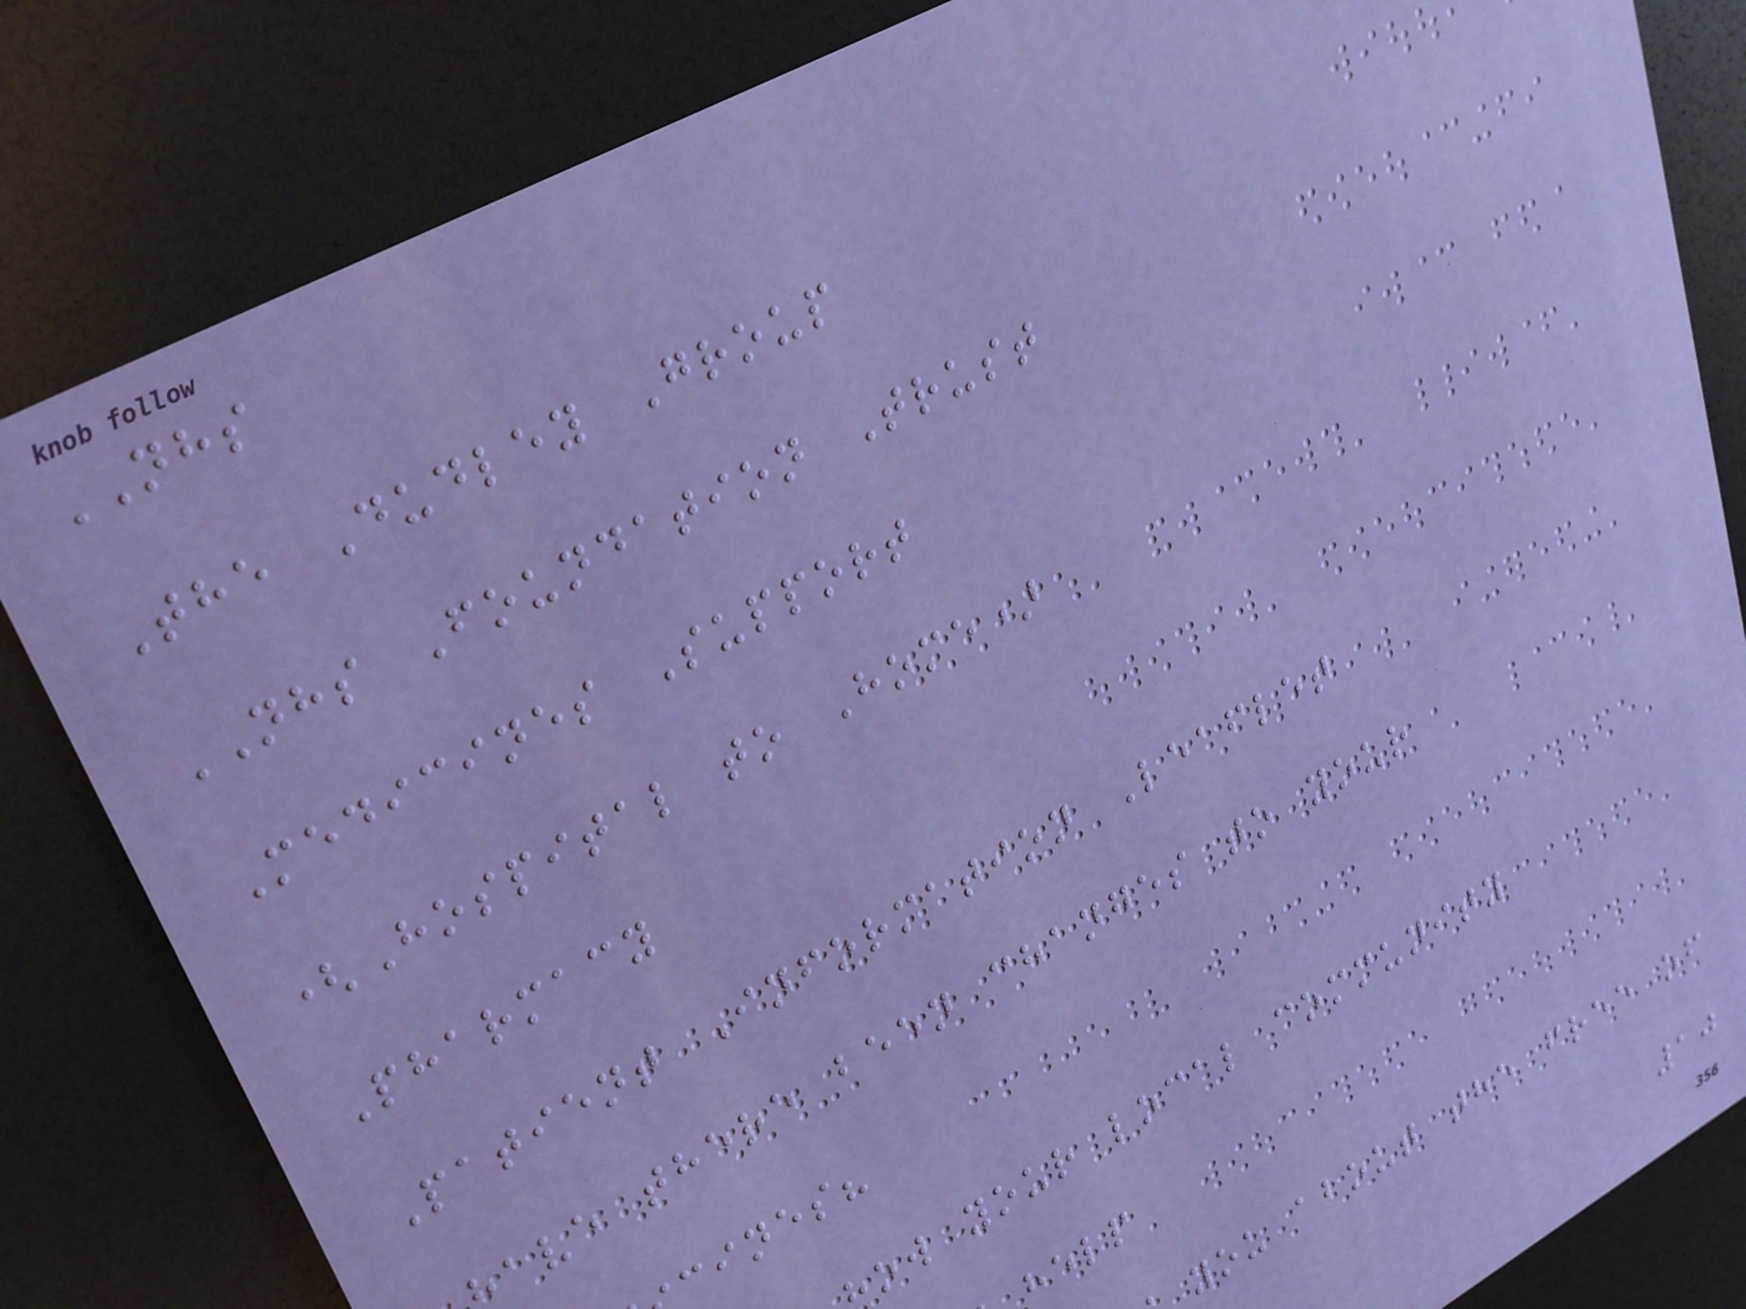NHS
The Dudley Group
NHS Foundation Trust
Medicines Support
(Hospital to Home)
Pharmacy
Patient Information Leaflet
ave there been changes to your
cines?
ow your local community
you about the free of
10
